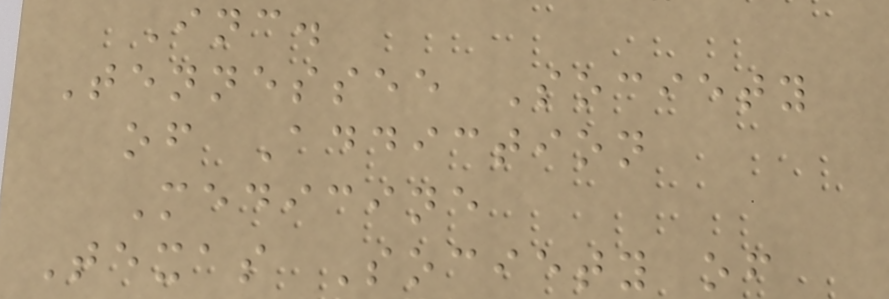Inc.
Tennessee Society
of Addiction
Medicine
Texas Society of
